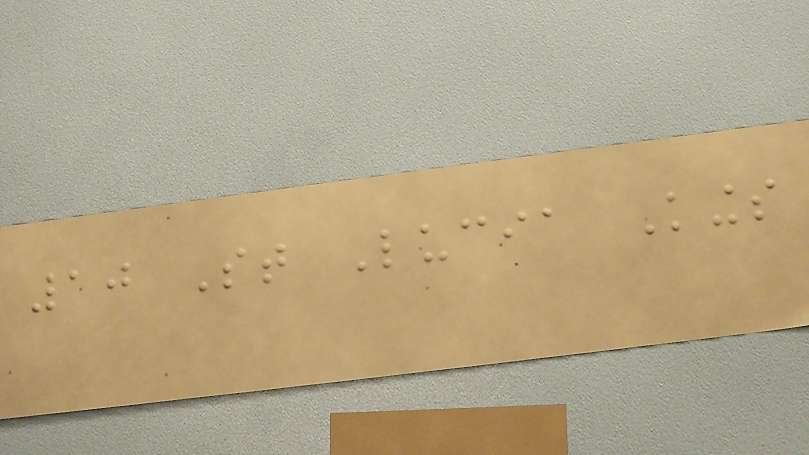10 St Lucia Kings
